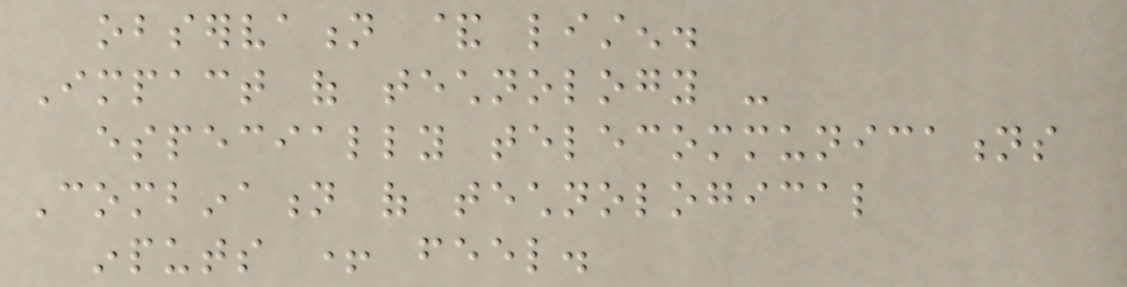observation & listen.
Impact of technology -
especially telecommunications
Combination of technological
inputs + feel.
